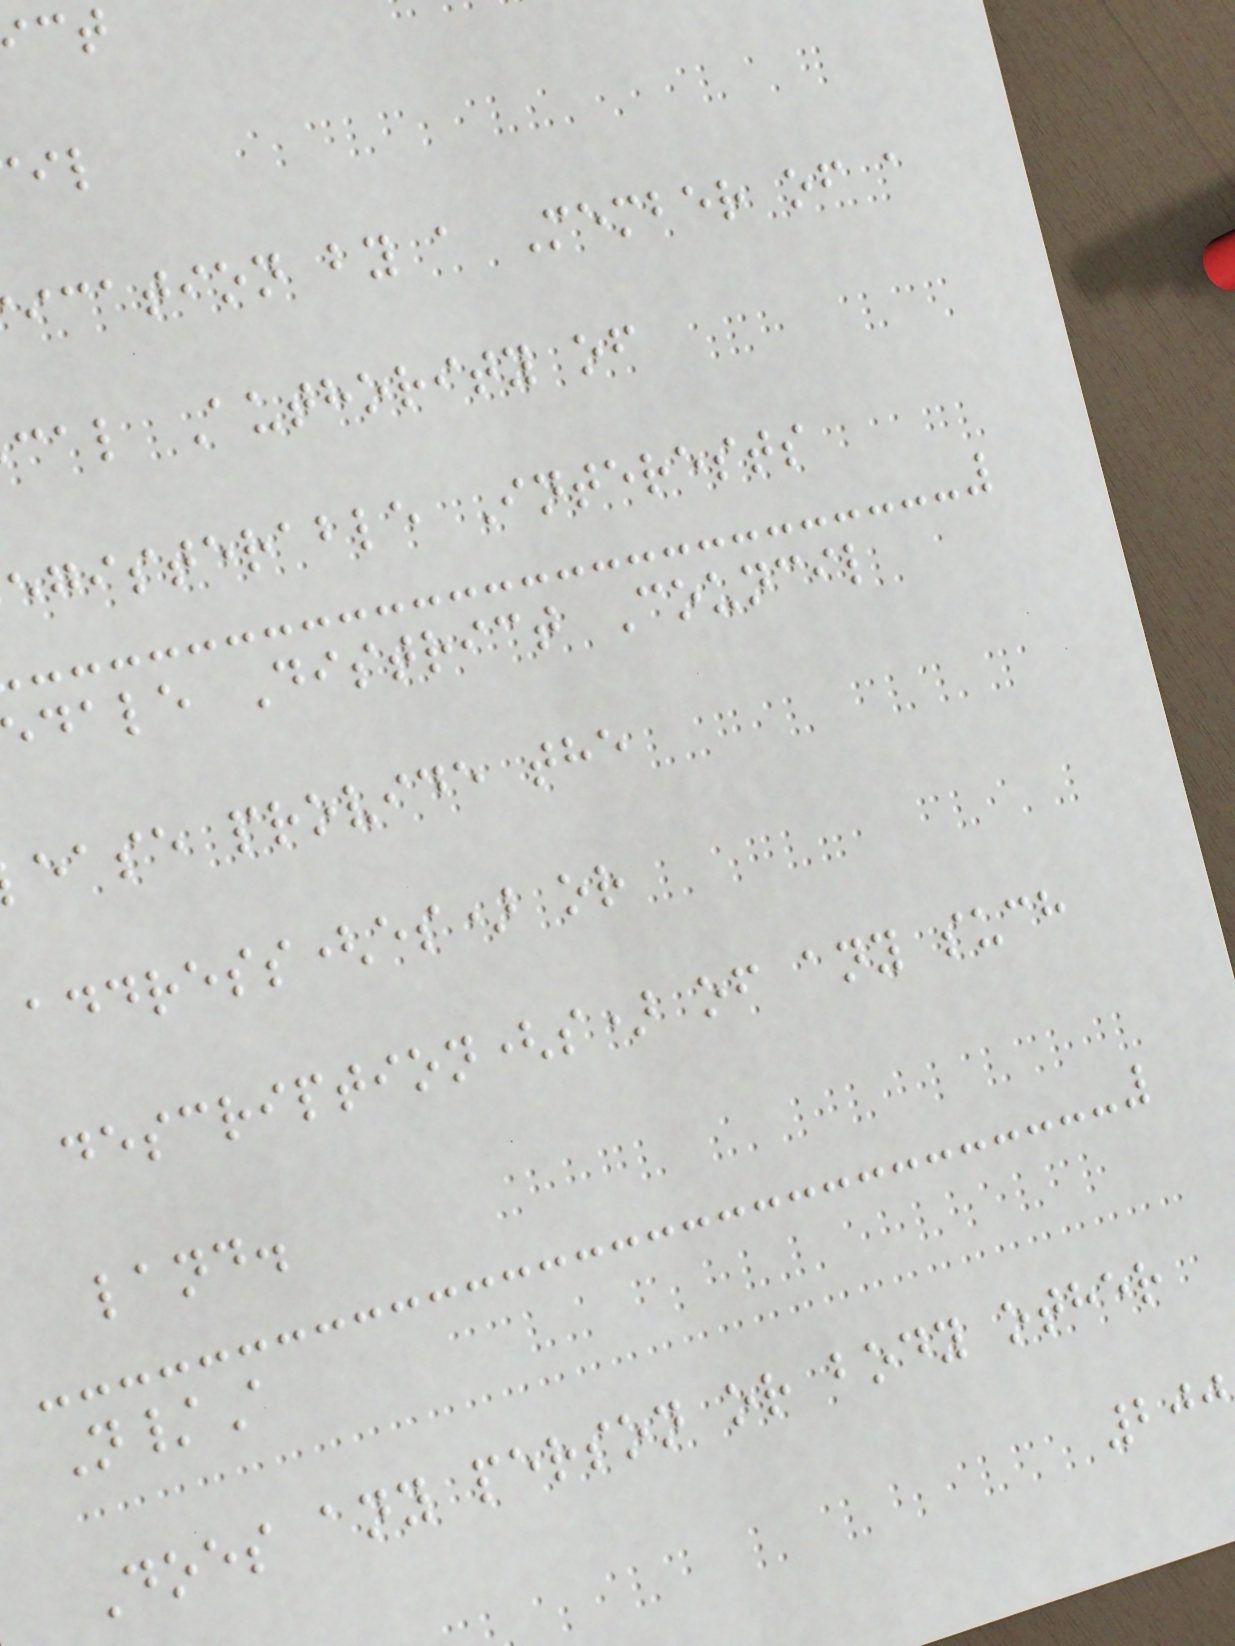ication by a Member of a
cal Authority of
egisterable Interests
dale District Council
ease provide the
address(es) or
description(s) of any such
land.
N/A
Does any person or body other
200
